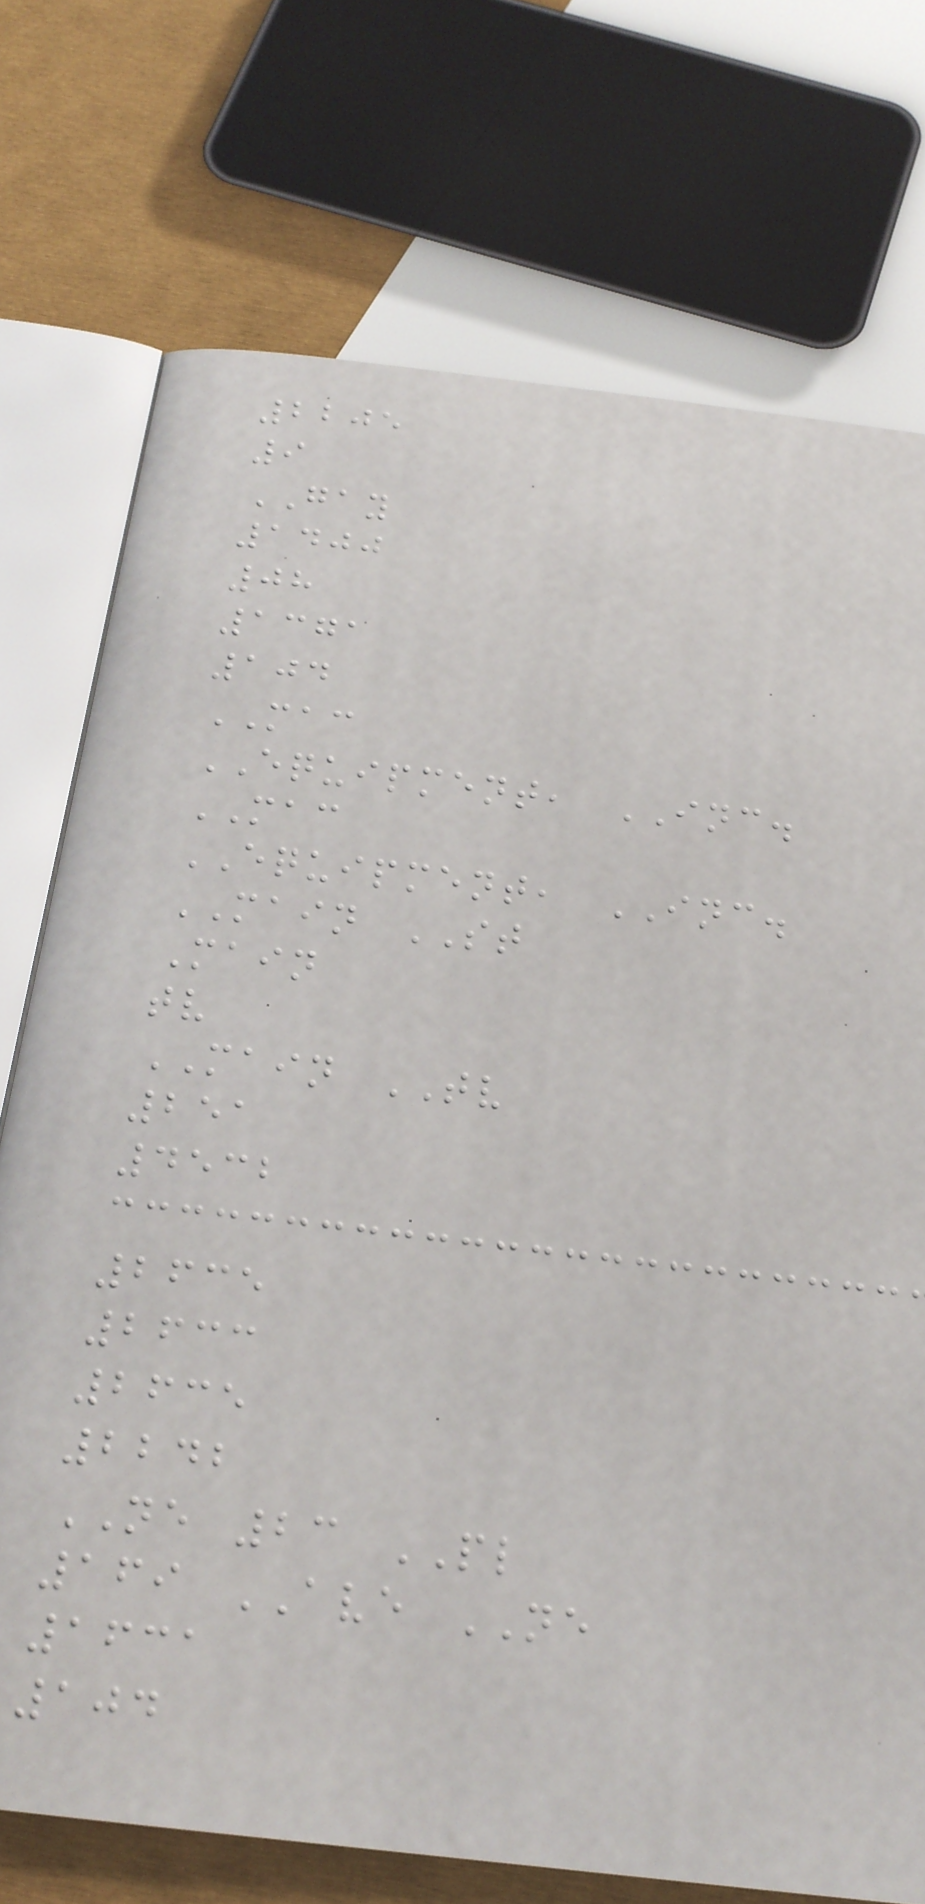2205
9
GAY
1400
08
1371
104
MAC
EQUIPMENT, INC.
MAC
EQUIPMENT, INC.
MAIN ST
Main
tv
MAIN TV
251
4532
2635
2633
2635
2242
NE 23 PL
169 AVE NE
1631
104
